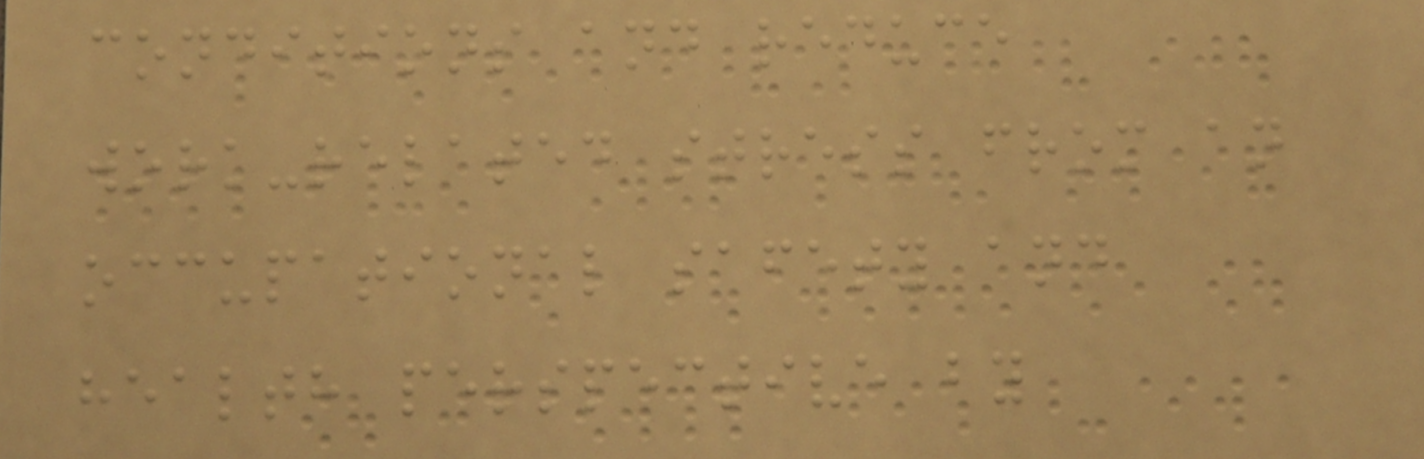conditions and reduce
work-related stress from an
occupational safety and
health perspective by
